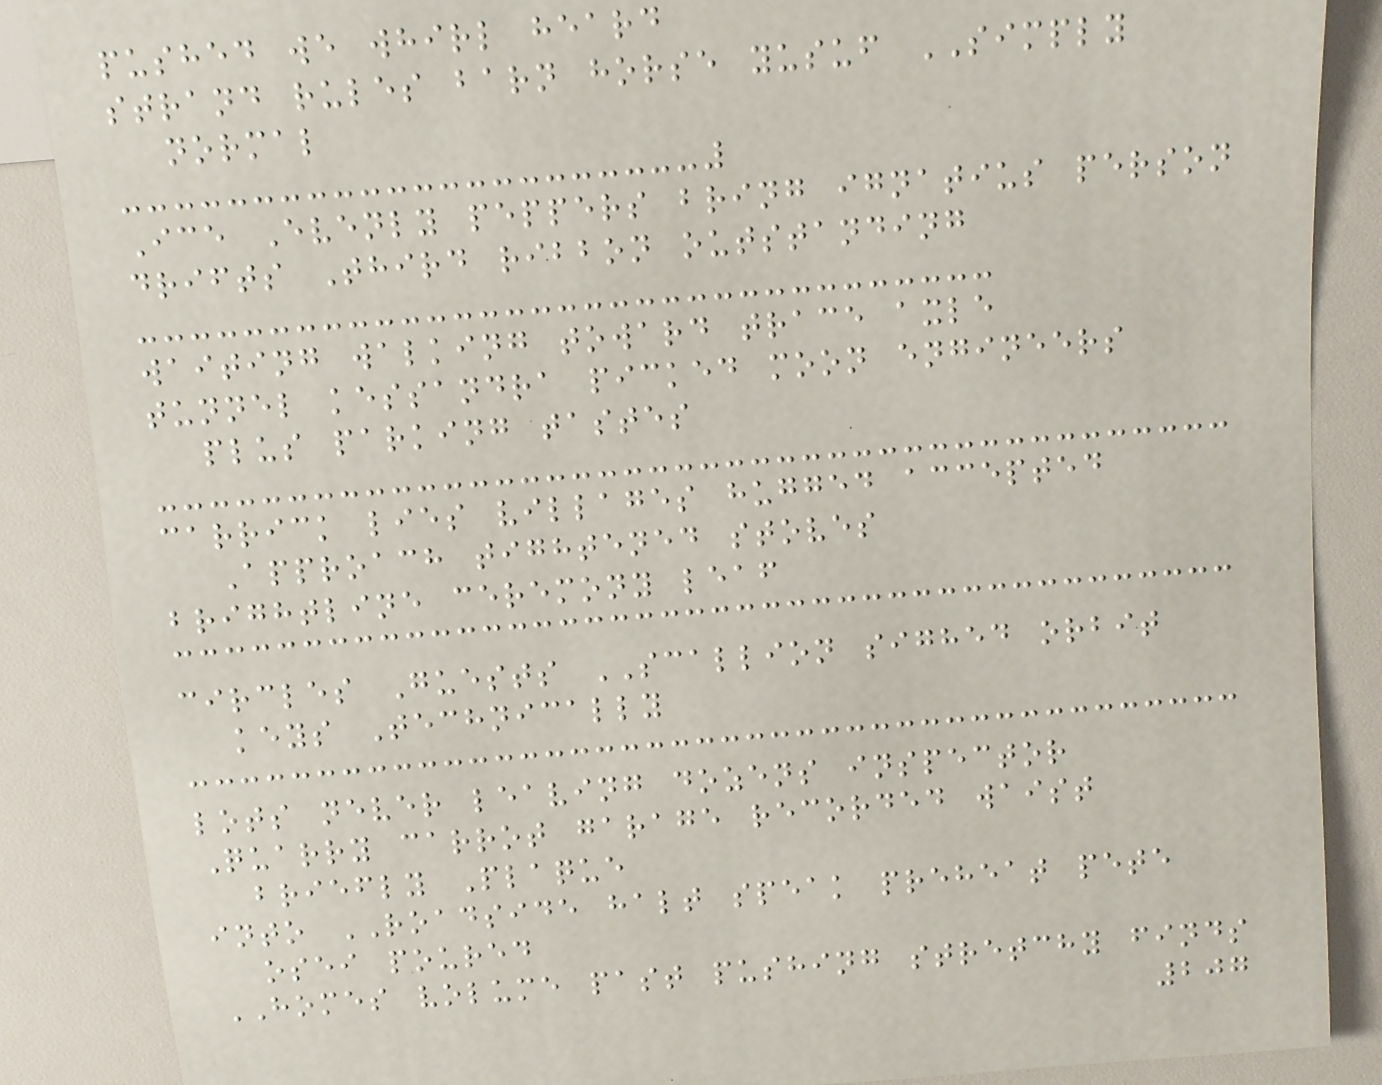pushed we whirl heard
strand rules barn horse yusuf SIMPLY
normal
Ice Evenly peppers bring ignatius person
drifts Third ribbon outstanding
waiting walking toward trace axle
tunnel kessandra picked moon engineers
plus parking tastes
carrick lies villages hugged accepted
Approach tightened stoves
brightline ceremony leaf
circles Guests SCALLION sighed orbit
keys Technically
lots never leaving dozens inspector
Quarry carrot garage recorded waist
briefly Plaque
into ROADSIDE halt speak preheat pete
osei poured
HOMES volume past pushing stretchy finds
207
